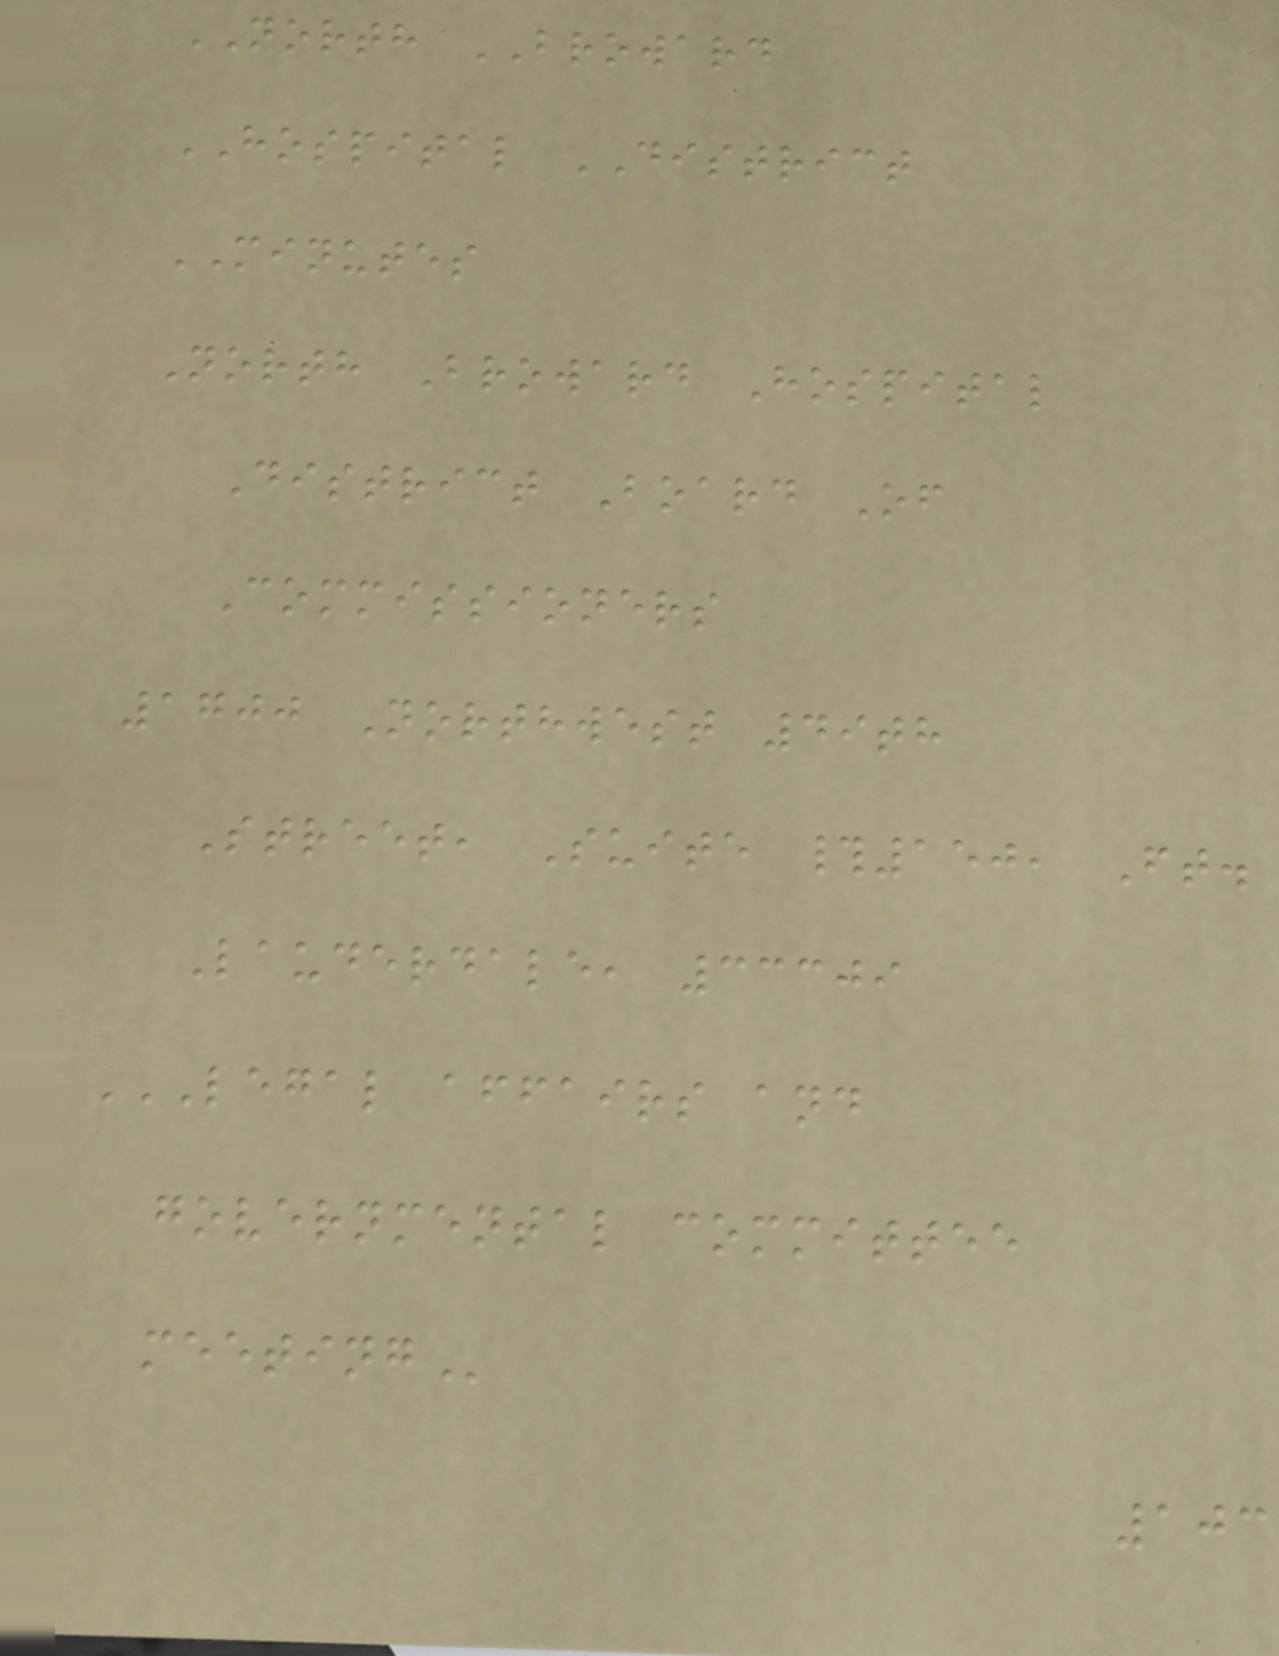NORTH BROWARD
HOSPITAL DISTRICT
MINUTES
North Broward Hospital
District Board Of
Commissioners
1700 Northwest 49th
Street, Suite #150, Ft.
Lauderdale, 33309
LEGAL AFFAIRS AND
GOVERNMENTAL COMMITTEE
MEETING
103
